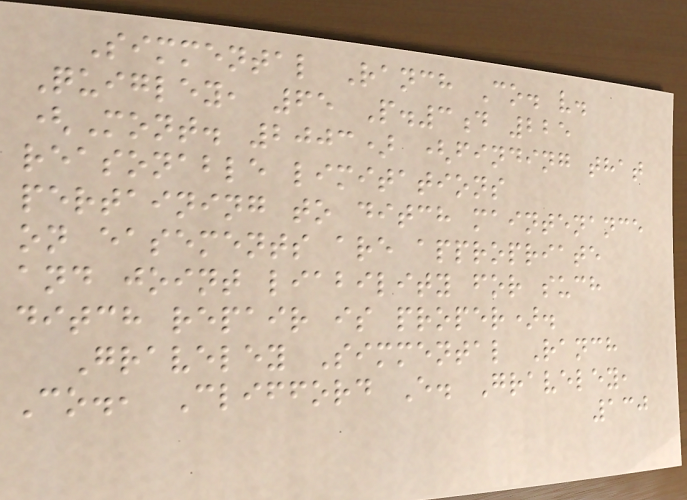Simmental Ranch Co. v.
Quigley, 65 P.3d 225
(Mont. 2003) (finding that
reasonable limitations
pertaining to ditch maintenance
on easements are appropriate
and joint liability for such
ditch repair is proper).
Graveley Simmental Ranch
Co., Clifford E. Graveley,
130
